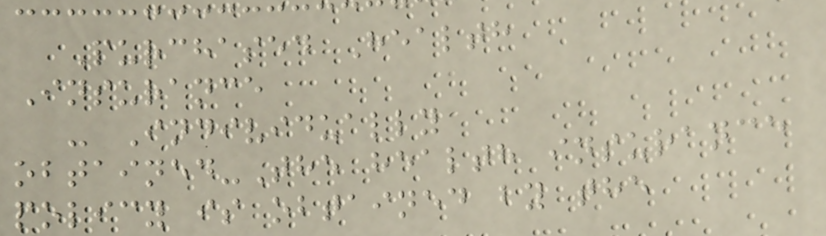Purchased Health
Insurance
- Individually
obtained-The health insurance
policy is obtained by the
